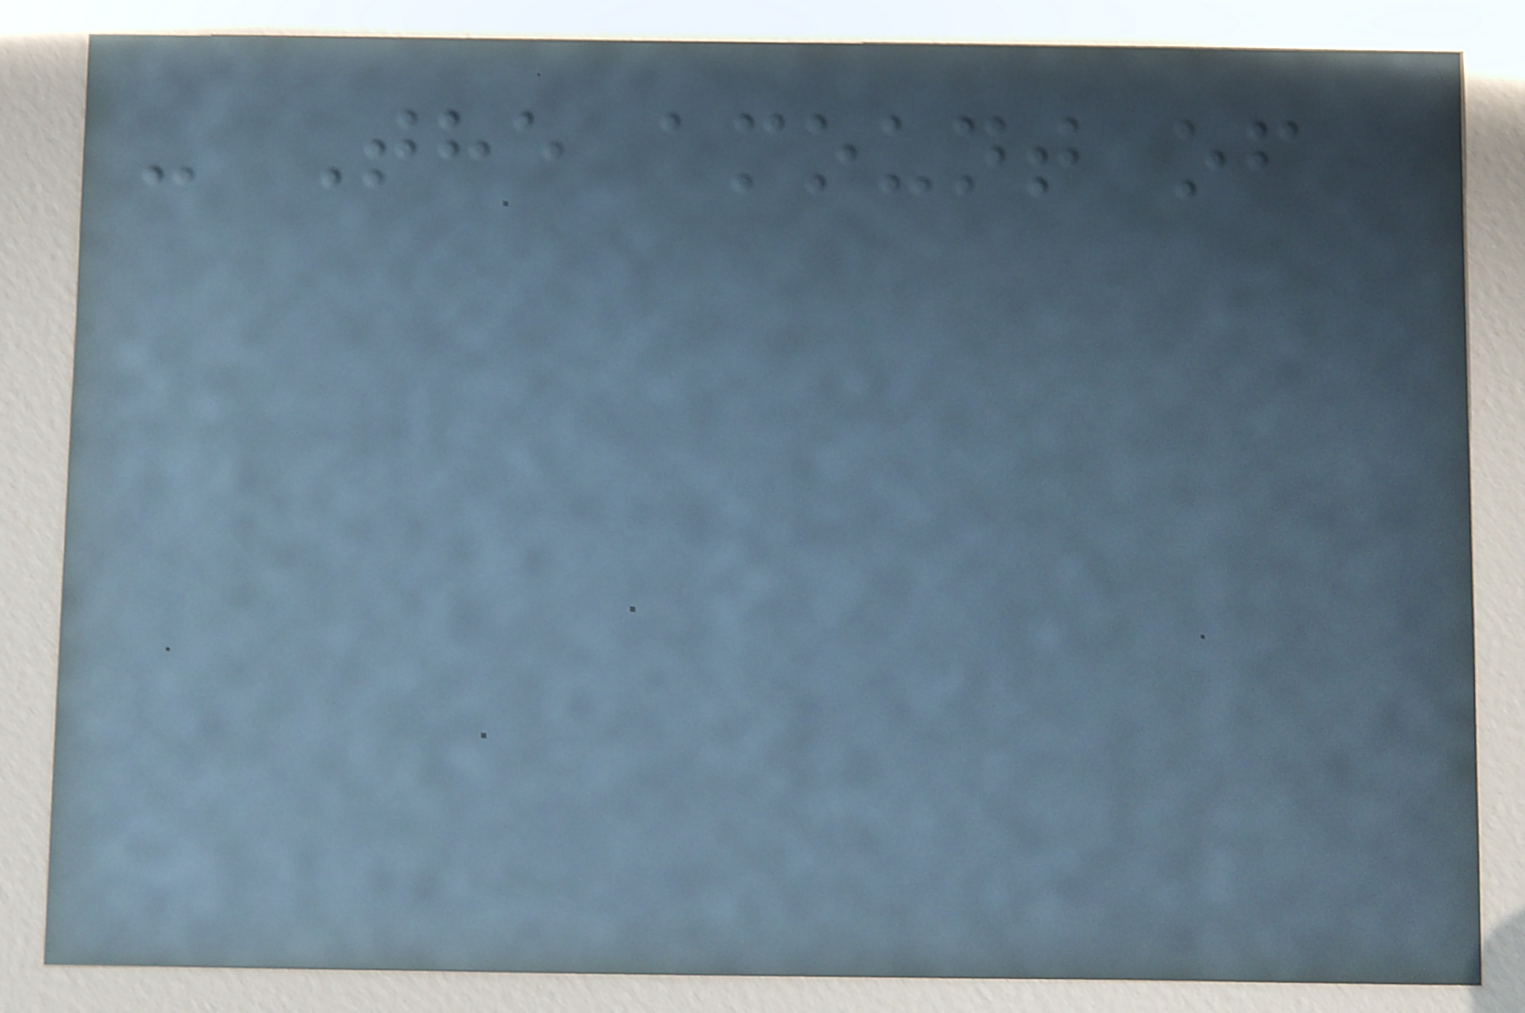- The amount of
